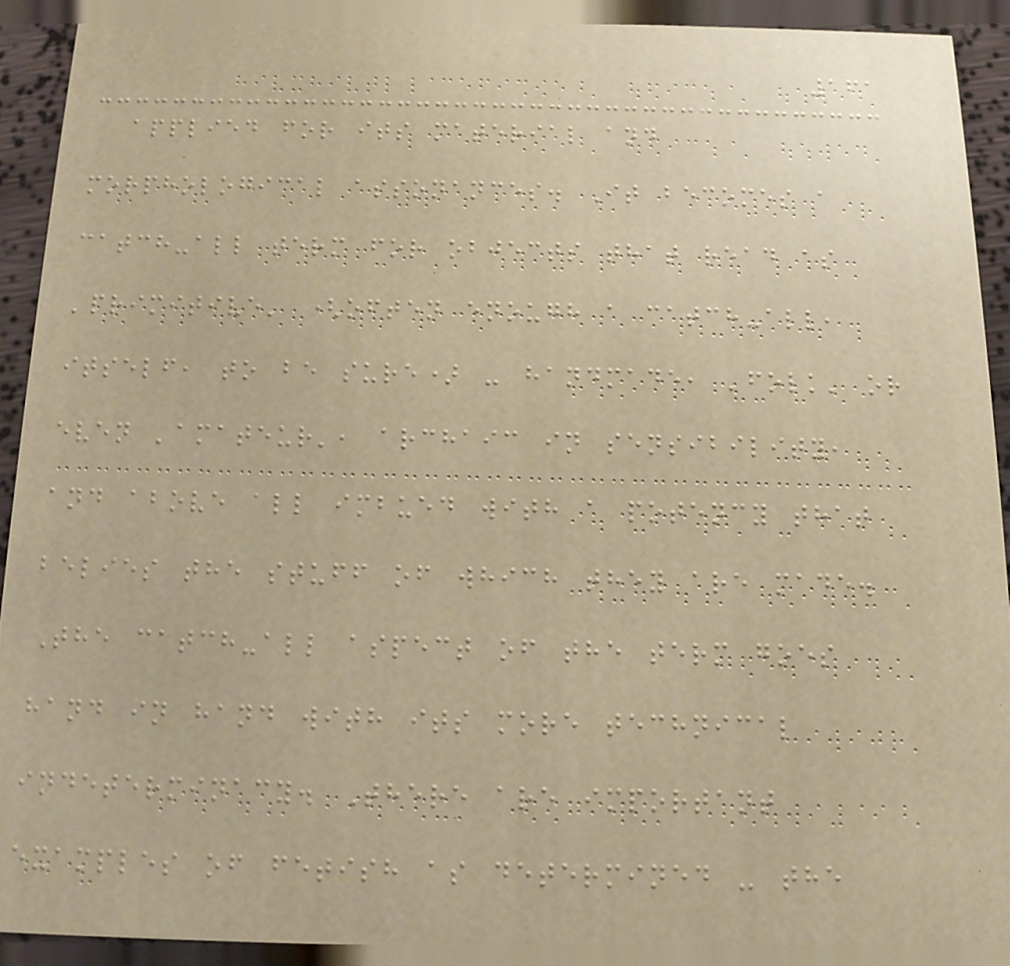161
applied for its material and
morphological assonances. It becomes a
catch-all term for objects that read as
'primitive' (often enough a catch-all,
itself, to be sure) - handmade, 'folk' or
even 'amateur', archaic in sensibility,
and above all imbued with a potency that
belies the stuff of which they are made.
The catch-all aspect of the term goes
hand in hand with its more technical
indeterminacy. There are important
examples of fetish as determined - the
